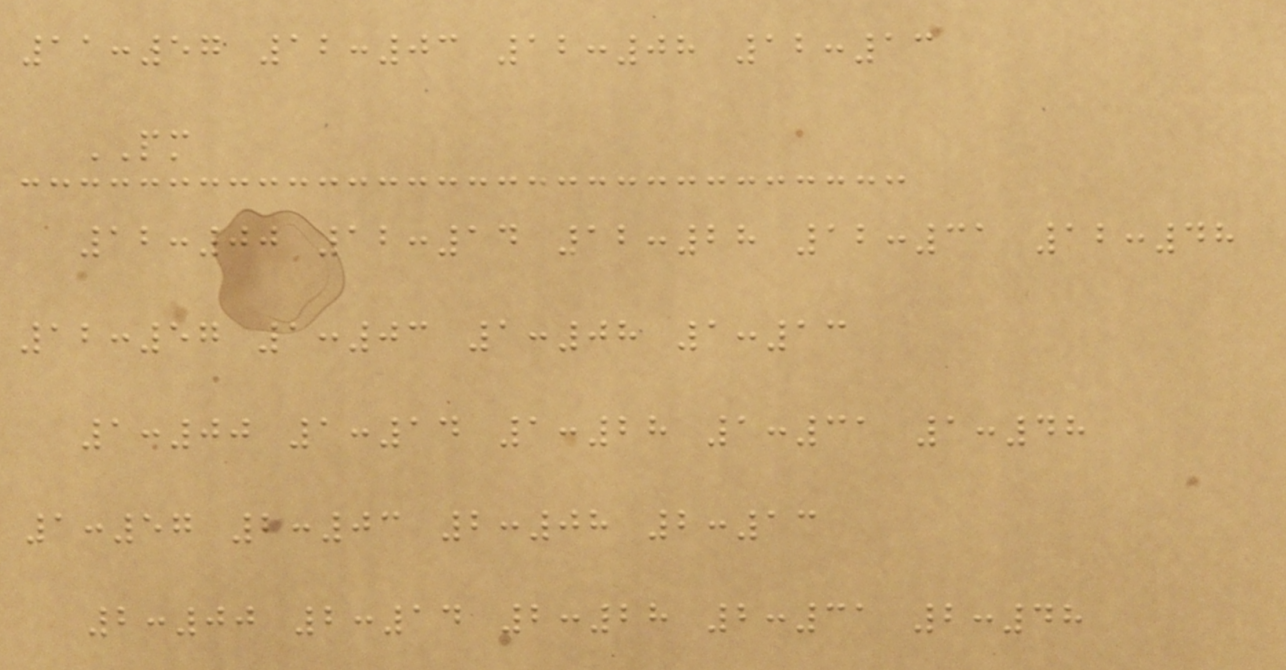11:57 12:03 12:08 12:13
PM
12:00 12:14 12:28 12:31 12:48
12:57 1:03 1:08 1:13
1:00 1:14 1:28 1:31 1:48
1:57 2:03 2:08 2:13
2:00 2:14 2:28 2:31 2:48
